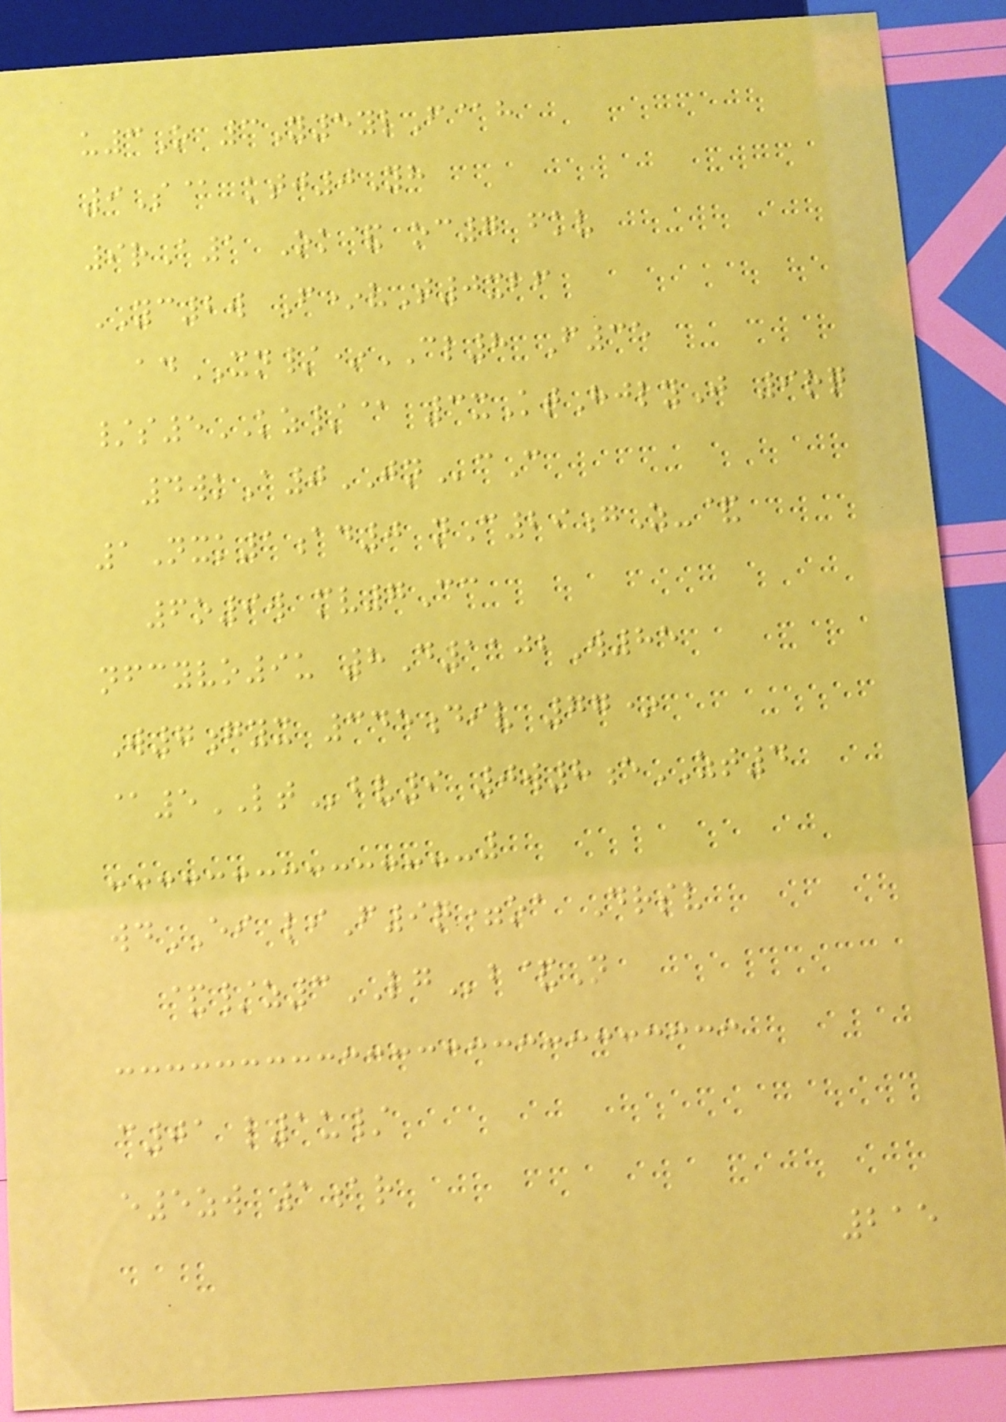u3O 3Y5ylF@h
9S@ ktj0Yh
9rA1 Ok& oc7 fkv
YC2w F*vT0xbf
adXN/*CL8 F35
/s5KZ/@ 3xKtHjlyJ 9rq
4wkA0JNcC
1Nxk1ad0 nC29gZ-&
6o9w mv7Cc
nfcyvo9u 8D1102W85
W7gyx 345div 77*
@5LTbv9 0w8eZT4
wdEI liF9q=oa Drsv
&/z3LGb&N
c01 l1u/
e5zw 1ar
215
